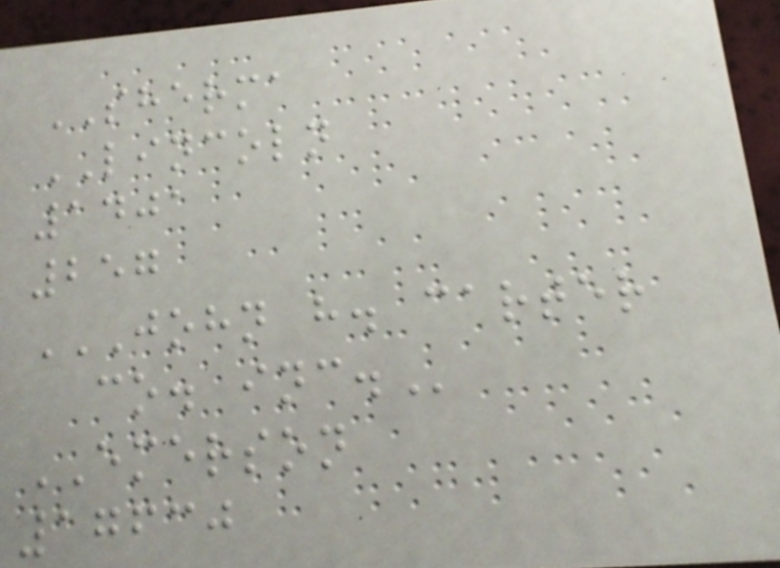SHERMA
LINCOLN
1401
257
JOHN H. CARTER
CO. INC.
EMERSON
17630
